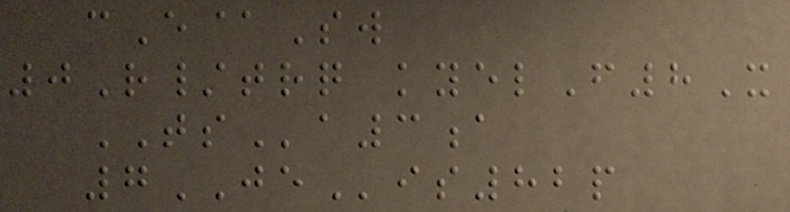cE@Sw
0R/trq kyelF8X
TSa3a
7JEis82p
